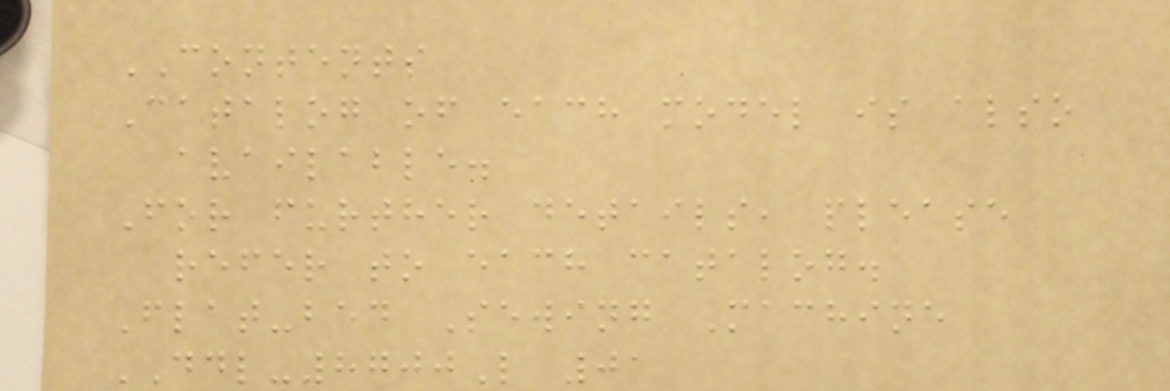CONTENTS
Catalog of each model is also
available.
For further details, please
refer to each catalog.
Flat-bed Sewing Machine
DDL-8700L 01
